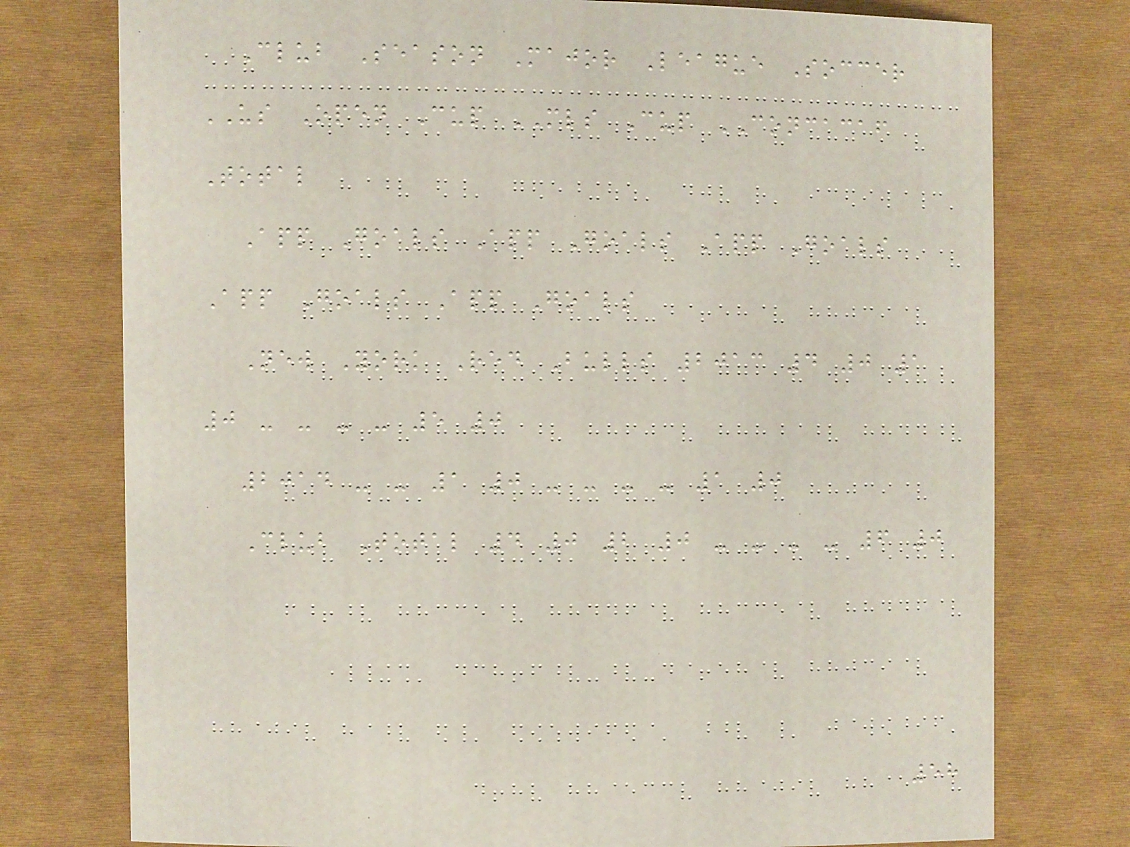Club Season Major League Soccer
US Open Cup MLS Cup CONCACAF
Total
App Goals App Goals App Goals
App Goals App Goals
New York Red Bulls 2013 4 0 1
0 - - - - 5 0
2014 - - 1 0 - - - - 1 0
Club Total 4 0 2 0 - - - - 6 0
58
